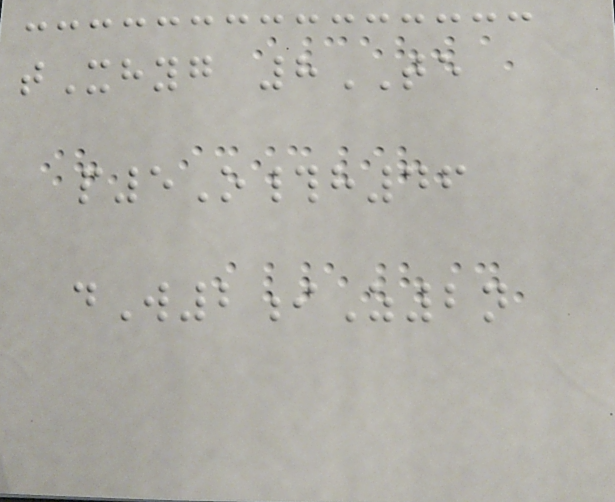tXhyg 8TE
p5O#h46
dW2iZ2n
